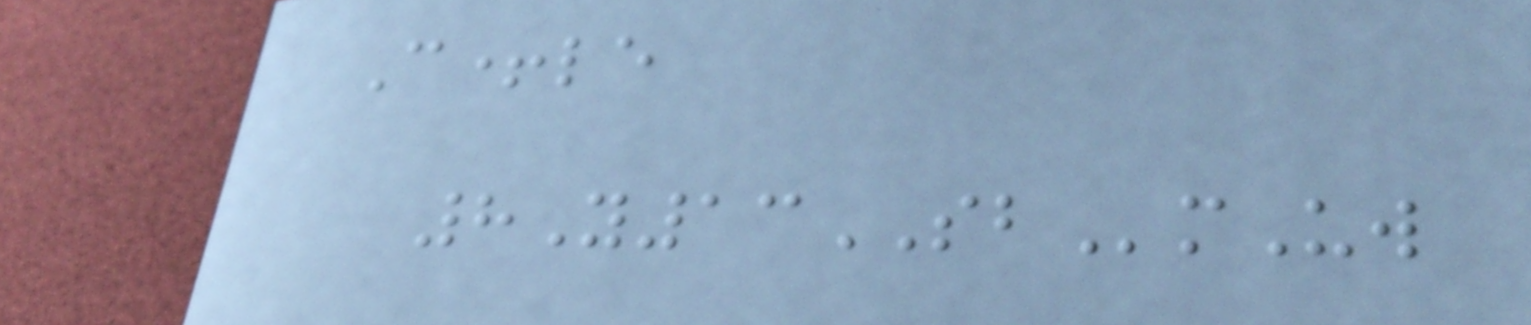C+le
8Y13SBmUw
